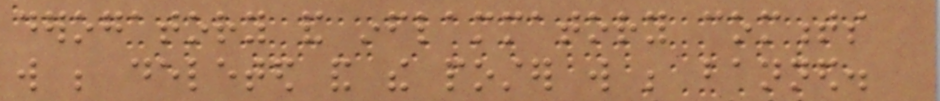derogatory and inflammatory comments
will be deleted and the poster will be banned.
